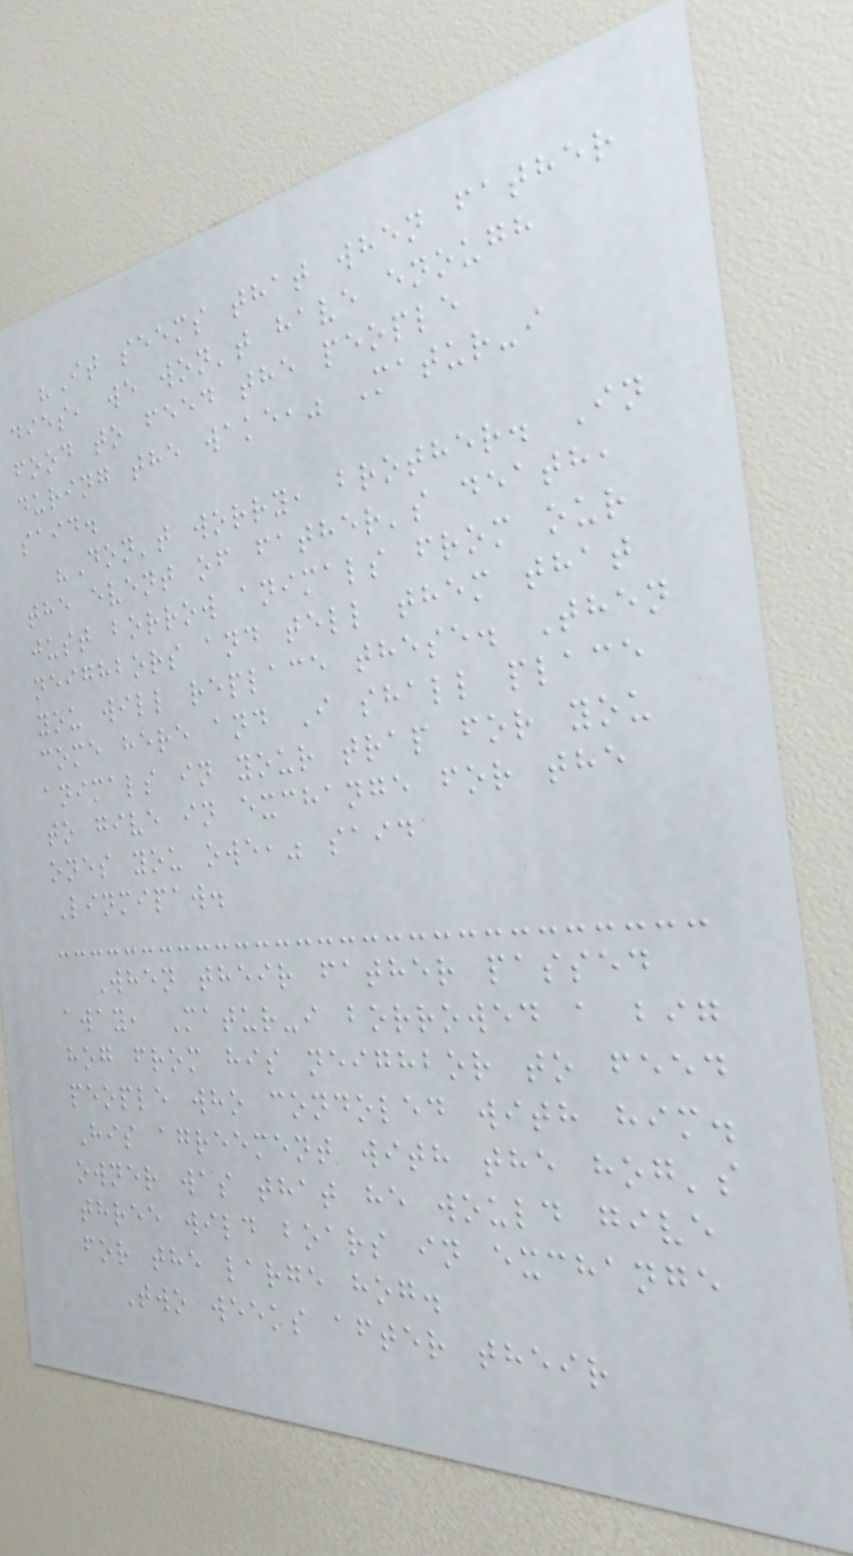"It seems that when father
dies, we won't have enough
food to feed the people
during the wake," Matur-i
said.
"Don't worry, brother. In
the event of father's death,
just borrow animals from our
neighbors and tell them that
you will replace these. Then
come here and I shall place
animals in your trap for you
to give in exchange for the
ones you owe," said
Linmipaw.
When their father passed
away, Matur-i borrowed a big
hog from his neighbor to feed
people who condoled with him.
His agreement with the hog's
owner was that he would give
three wild boars in exchange
for the large hog.
Two weeks after their
